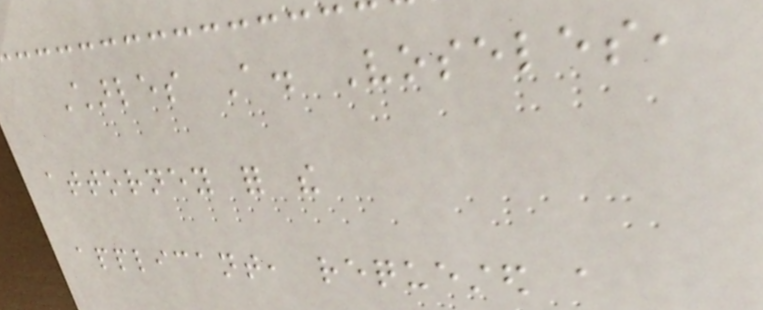Charles A. Voseles,
attorney for the
applicant, requested a
